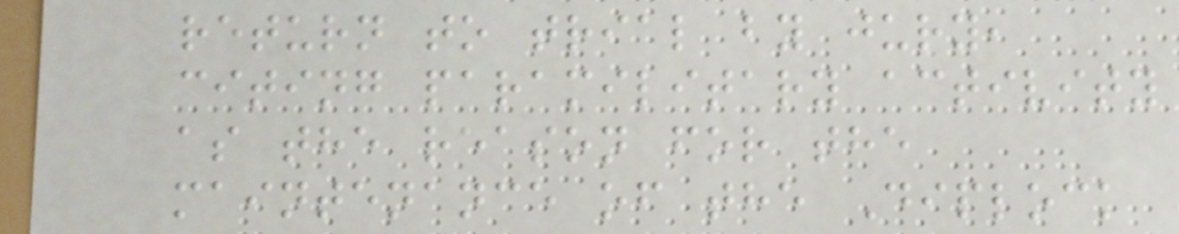return to trial by jury,
citing paramilitary activity
as the reason for the
maintenance of the Diplock
